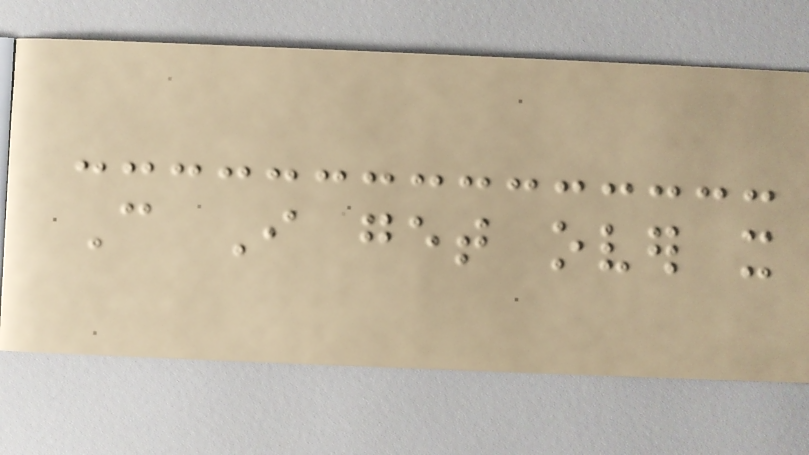Can I get over it
